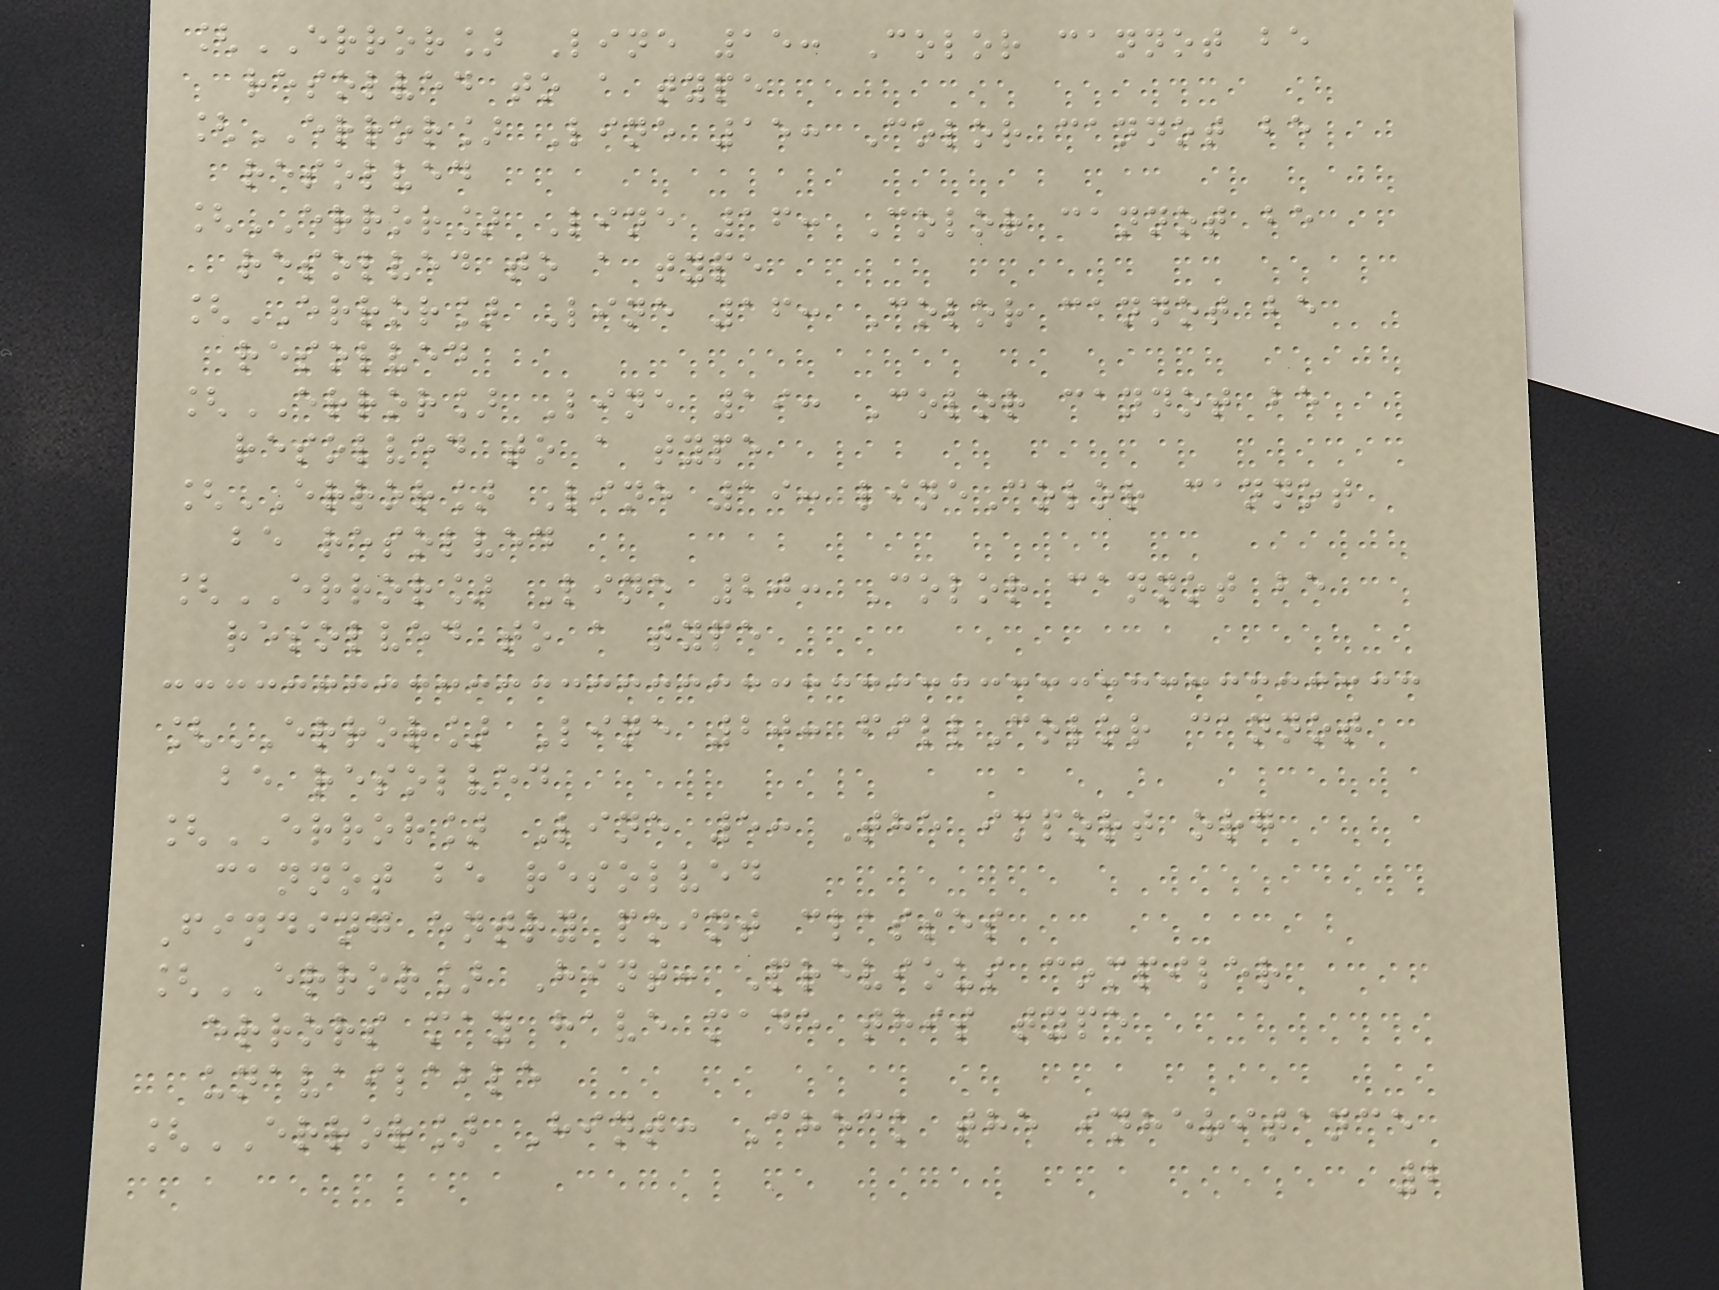[ERROR] Line 15: Color cannot be
resolved to a type
[ERROR] Line 15: Color cannot be
resolved
[ERROR] Line 16: Color cannot be
resolved to a type
[ERROR] Line 16: Color cannot be
resolved
[ERROR] Line 19: Color cannot be
resolved to a type
[ERROR] Line 19: lineColor cannot
be resolved
[ERROR] Line 20: Color cannot be
resolved to a type
[ERROR] Line 20: fillColor cannot
be resolved
[ERROR] Line 5: The import org
cannot be resolved
Finding entry point classes
[ERROR] Hint: Previous compiler
errors may have made this type
unavailable
[ERROR] Hint: Check the inheritance
2
